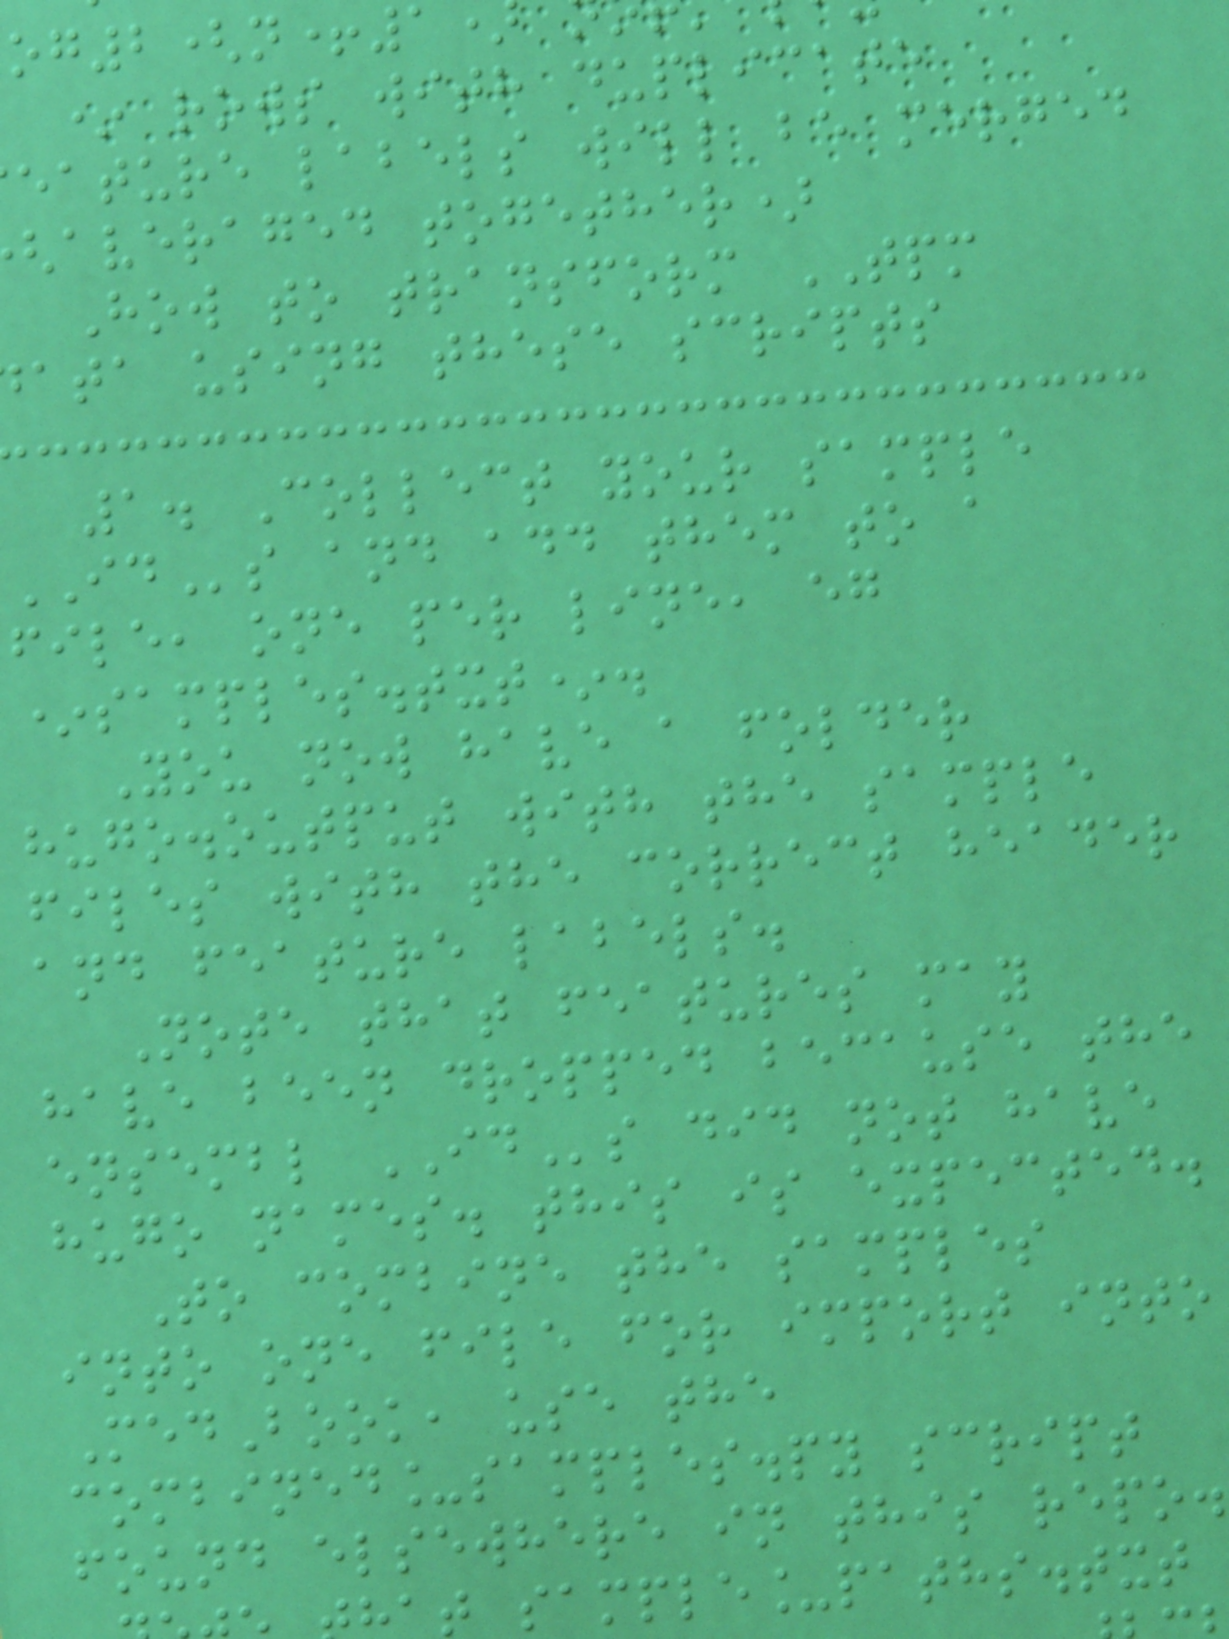* rows with duplicate
eature labels will be merged
averaged together)
How to transform TPM
ata using these scripts
1. Collect your sample
IDs and add them to a
file, one per line, eg
*samples.txt*.
You now have a folder
hugo.output with the sample
files with the correct header
and feature labels.
Note that features may
have been dropped because the
ensembl IDs did not have
hugo names. this is expected.
To combine the samples
into one file for import into
MedBook, use the
combined_samples.py script
found elsewhere in this repo.
t sample_paths.txt
